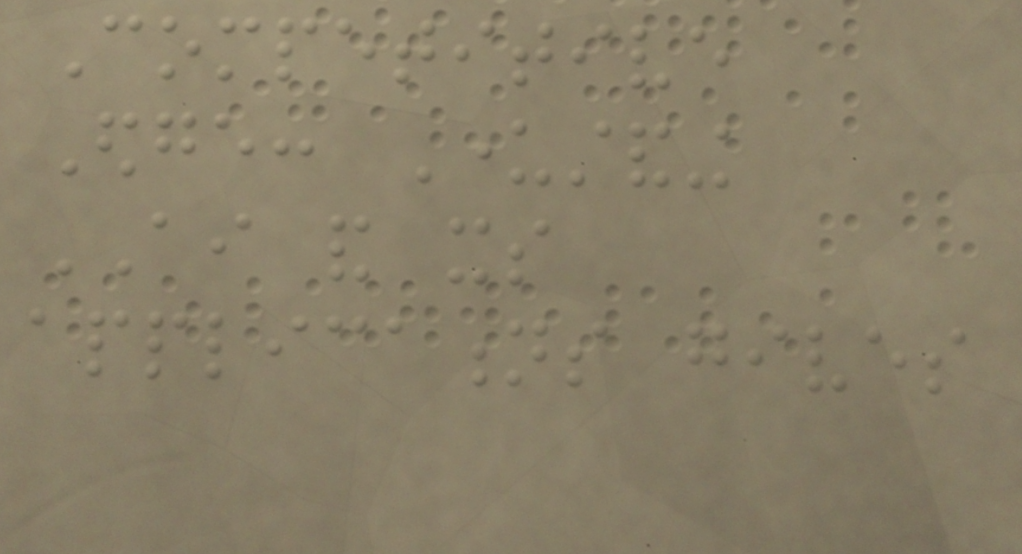Competitive
Edge: Understanding
AI and its
applications gives
